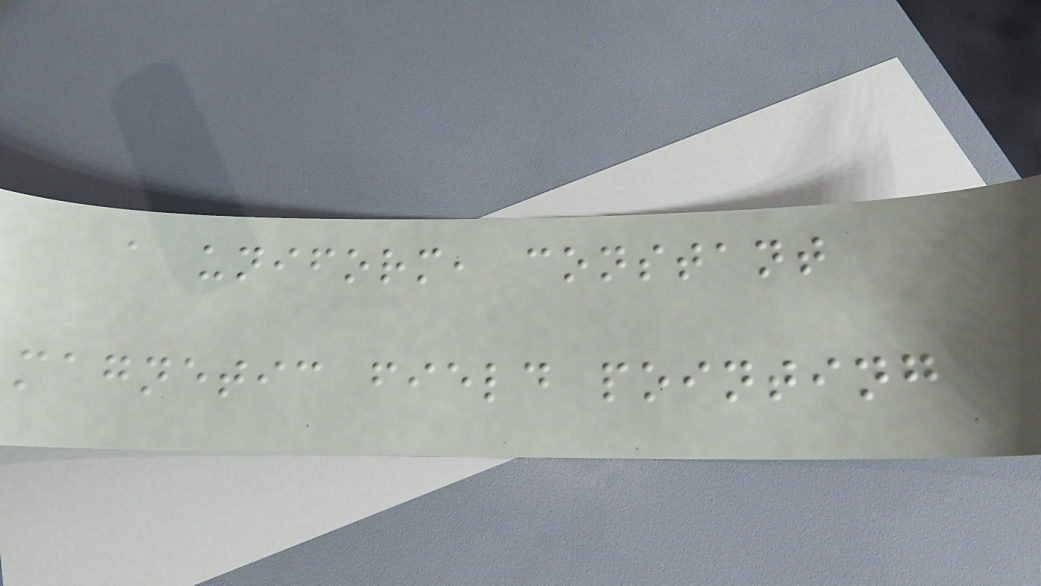a uniform, constant
magnetic field pointing
